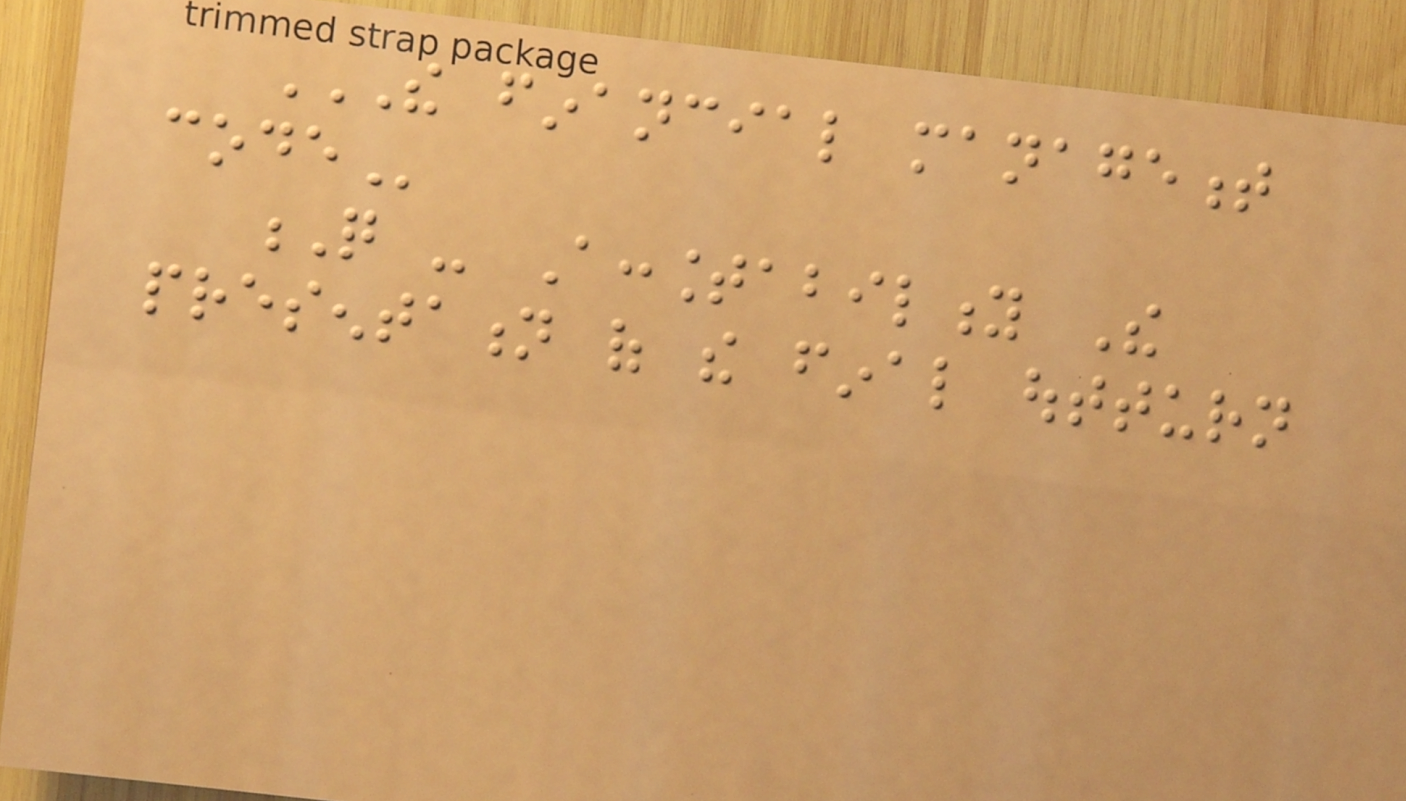THE FINANCIAL MANAGEMENT
CODE
Q - Accountability The
presentation of the final outturn
